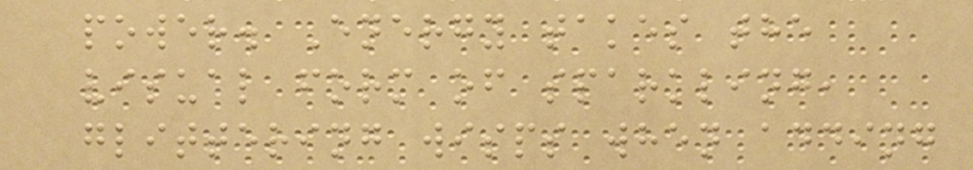power. Energy takes the
visual form of sparkling,
glittering wisps when adding
